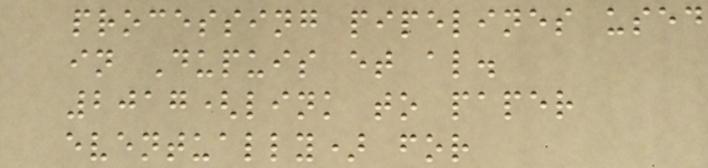processing pipelines used
in Dupuis et al.
2017(link to paper
eventually) for
